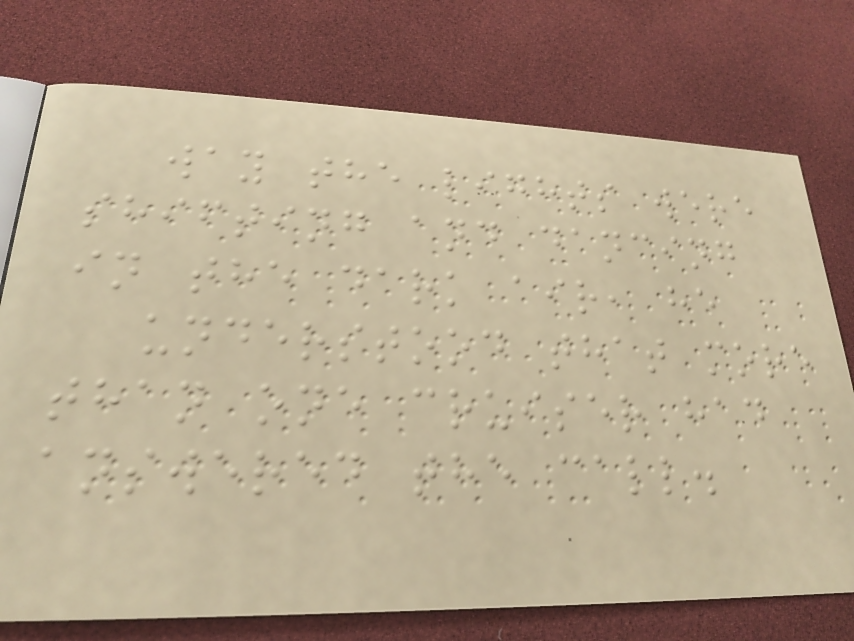way the lights were
shifting and dancing
in the dark air, he
understood that more
than one cruiser had
answered the call.
